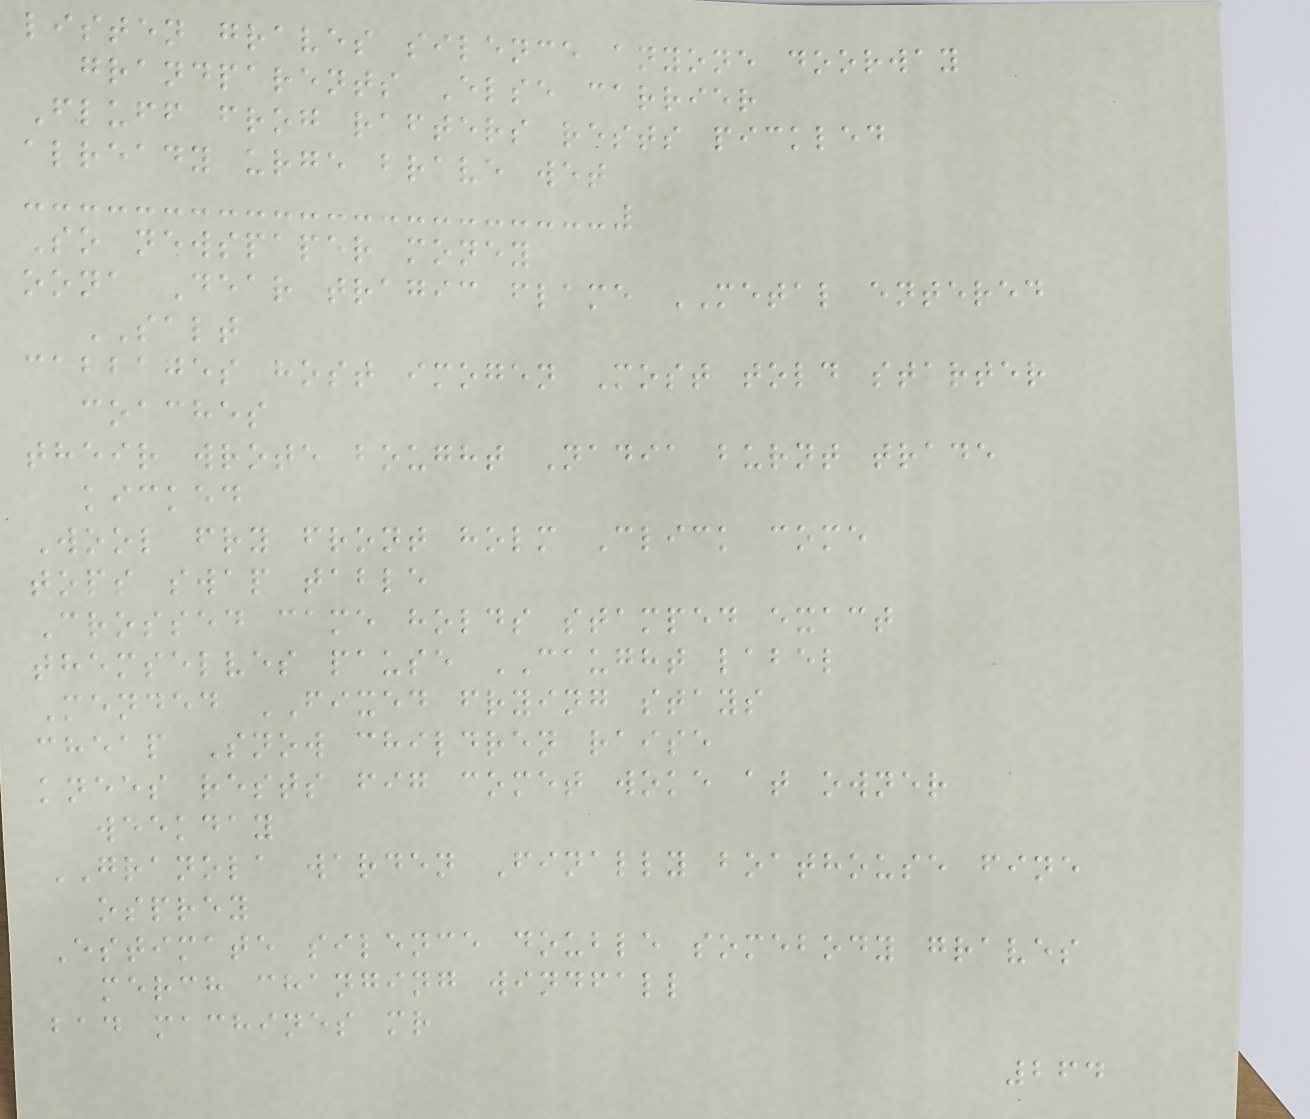listen graves silence anyone doorway
grandparents Else carrier
Fluff frog rafters rests pickled
already urge brave wet
So newspaper money
oona Dear tragic flame METAL entered
SALT
cabbages host imogen Most told starter
coaches
their wrote bought Nadia burnt trade
kicked
Wool fry front holm Click come
tops swap table
Crossed came holds stamped exact
themselves pause CAUGHT label
Mended FIXED frying stays
cheap Snow children raise
knees rests fig comet woke at owner
weekday
GRANOLA warden Finally boathouse fine
osprey
Estimate silence double somebody graves
merch changing windfall
bad machines mr
264
